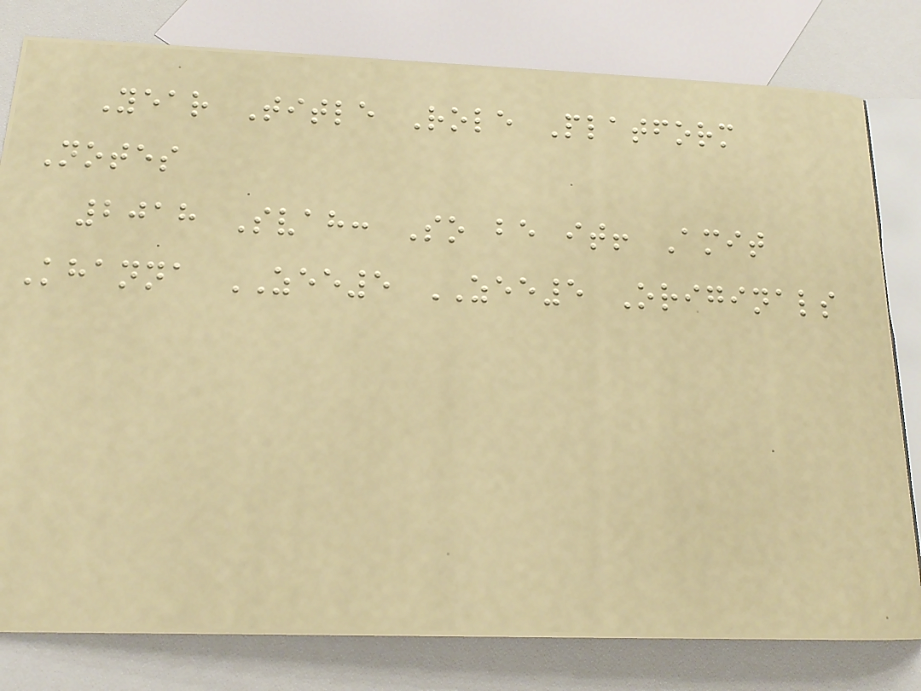Year Title Role Platform
Notes
2018 Svah: So be it! Amit
Khanna ZEE5 ZEE5 Originals
